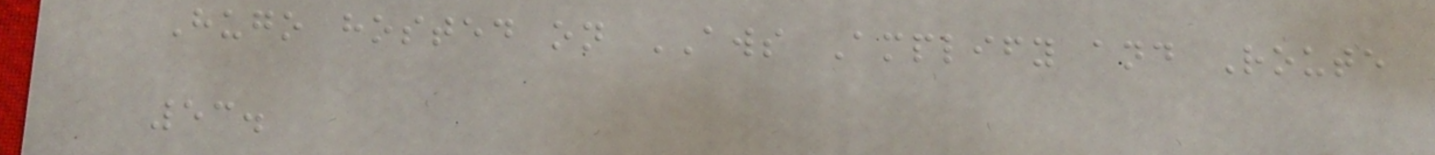Hugo hosted on AWS Amplify and Route
53.
